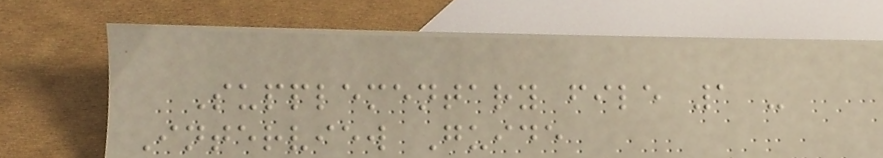Supplementary file 1 -
Interview Guide
